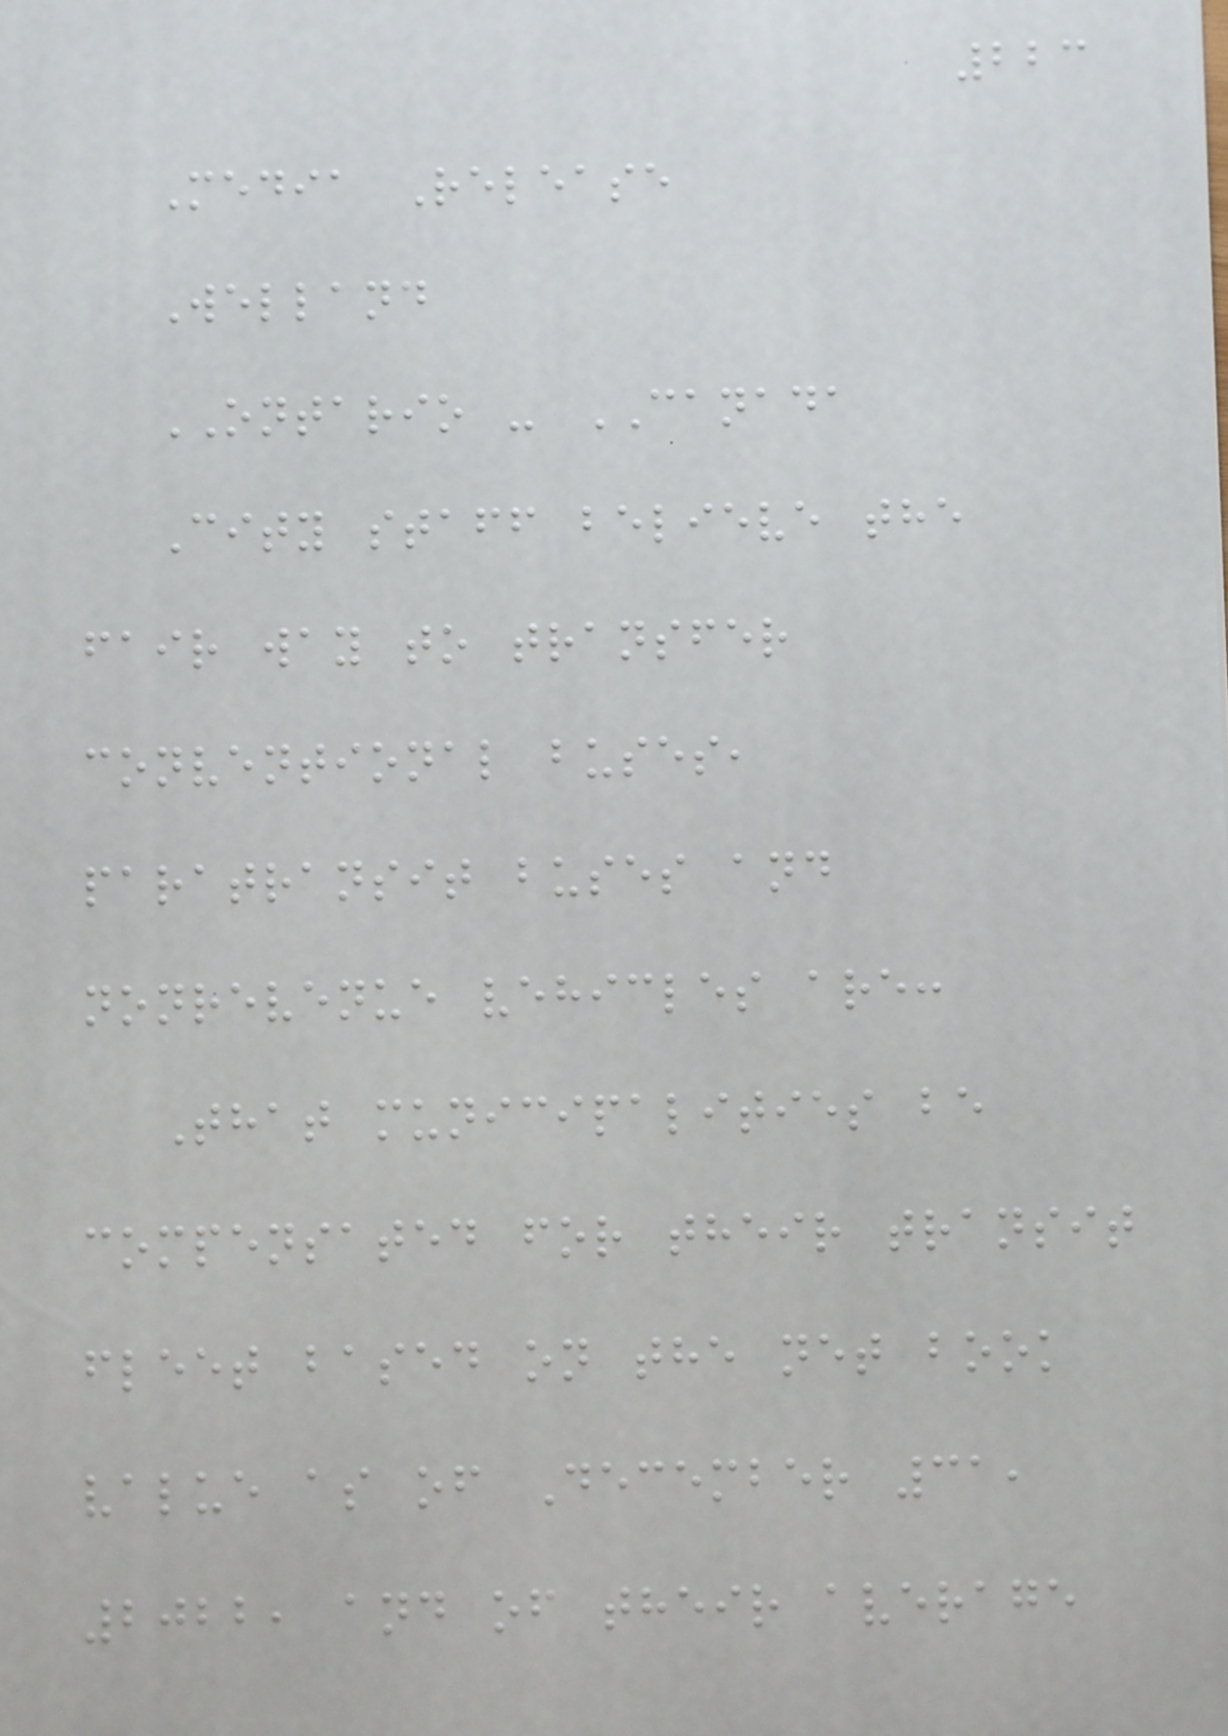223
Media Release
Welland
ONTARIO - CANADA
City staff believe the
fair way to transfer
conventional buses,
paratransit buses and
nonrevenue vehicles are:
That municipalities be
compensated for their transit
fleet based on the net book
value as of December 31,
2022, and of their average
